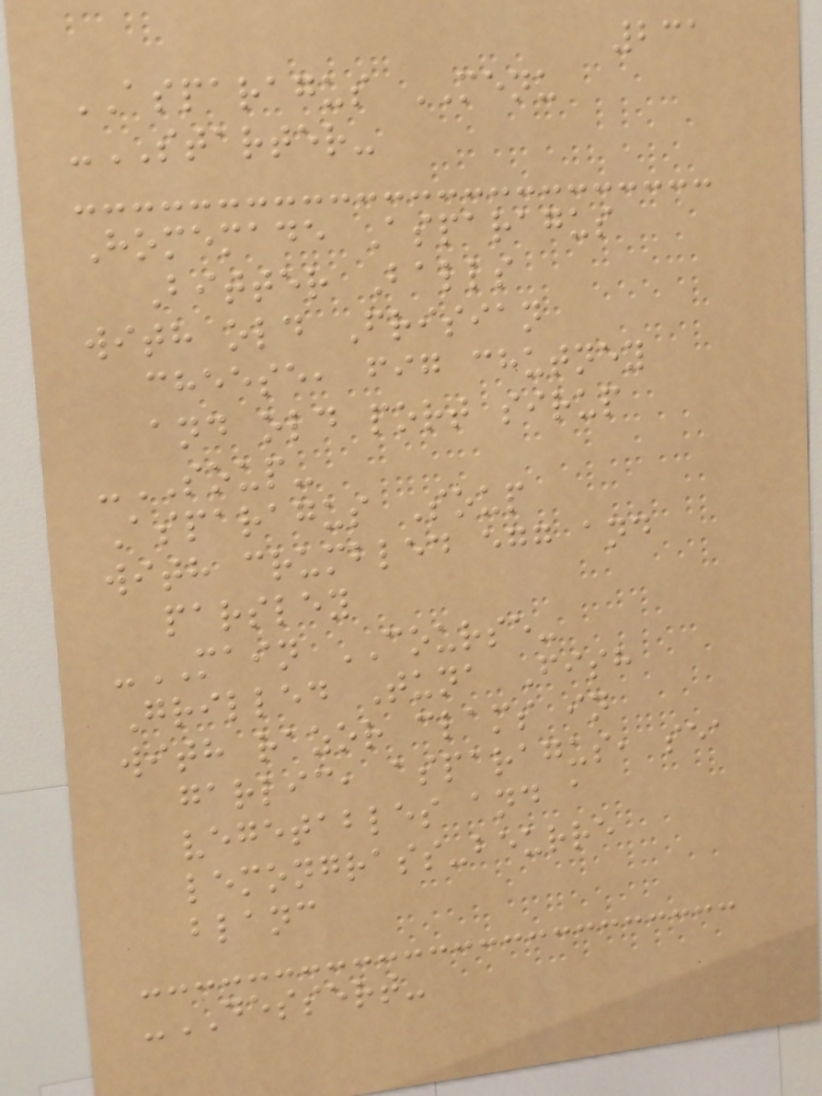231
ASPARAGUS MENU
-STARTER-
Homemade Asparagus
Bitter Balls
with old Frisian
cheese, fig chutney
and old port sirup
-SOUP-
Asparagus Soup
with crumbled egg and
parsley
-MAIN COURSE-
Grilled Tuna Fish
with razor clams in
garlic, asparagus, sea
vegetables and a
lemongrass-beurre
blanc
-DESSERT-
